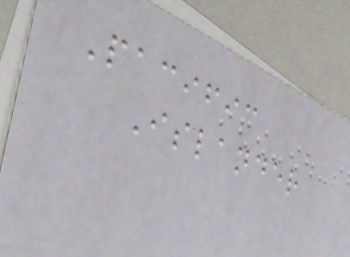Pacific
Islander
